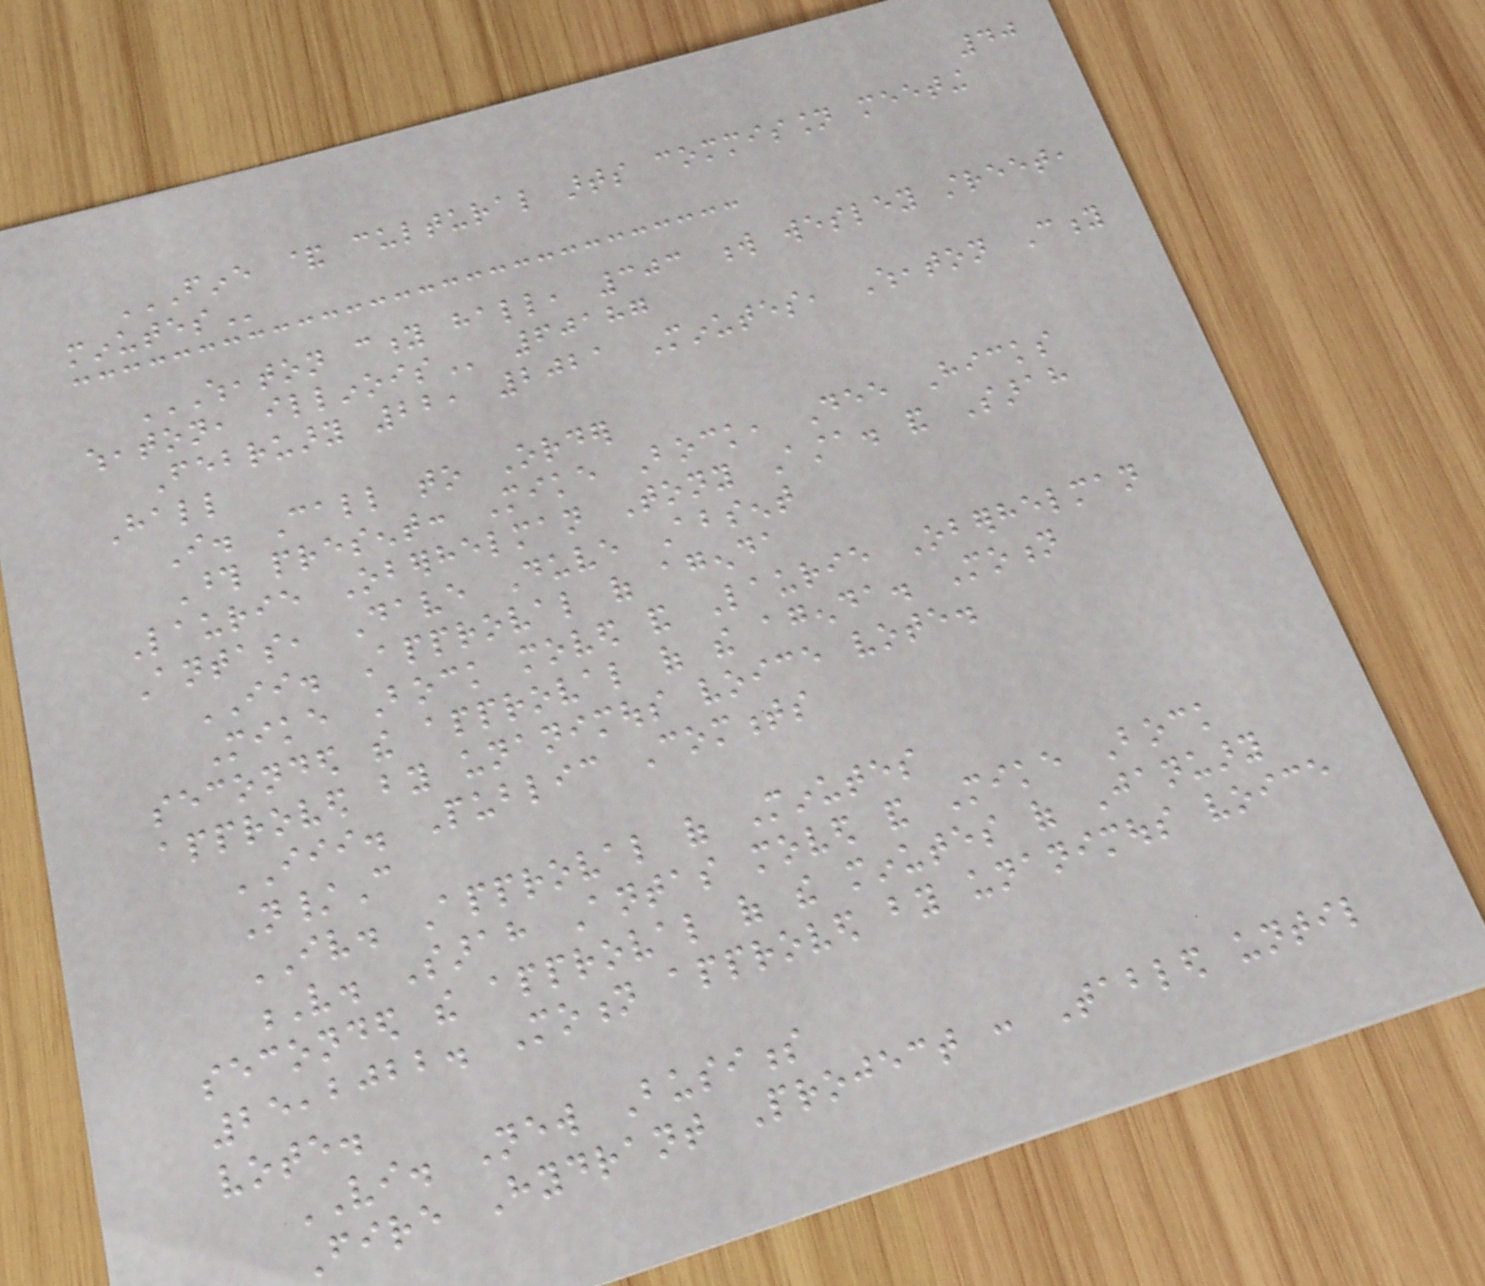40
FINE & CULTURAL ARTS COMMISSION MEETING
MINUTES
WHEATON CITY HALL, 303 W WESLEY STREET,
WHEATON, ILLINOIS 60187
February 22, 2021 Minutes, Wheaton City
Hall
I. Call to Order
Those present: Mike Bock, Dee Hicks
Laurie Oberhelman Tony Asta. and Sarah
Antas, Dave Duve Absent
II. Approval of agenda
Mike Bock moved and Laurie Oberhelman
seconded the approval of the agenda. Motion
approved by unanimous voice vote.
III. Public Comments
N/C
IV. Approval of Minutes
V. Sarah Antas moved and Mike Bock
seconded the approval of the minutes of January
25,2022. Motion approved by unanimous voice
vote.
VI. New Business
Fire Hydrant Project : Tabled until
